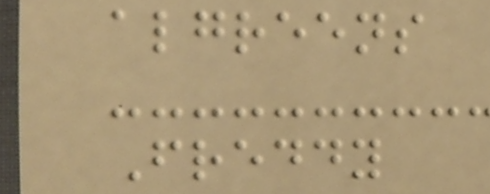algreens
Freddy
